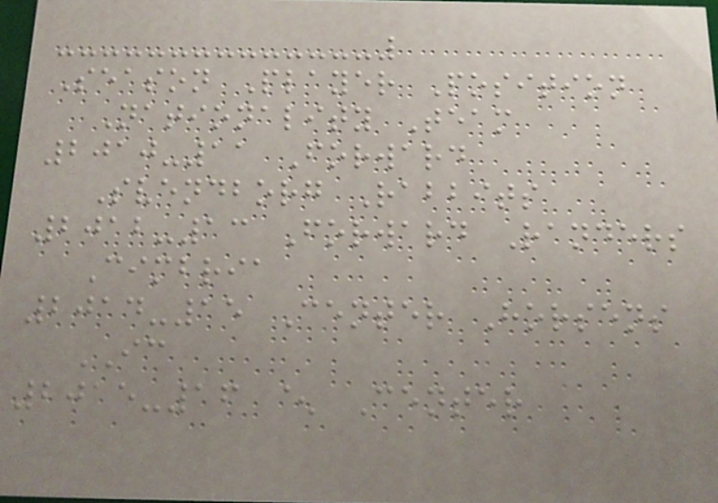Season Player Position
Nationality Team
2010-11 Forward
Svendborg Rabbits
2012-13 Forward Randers
Cimbria
2014-15 Center Horsens
IC
2015-16 ^ Center
